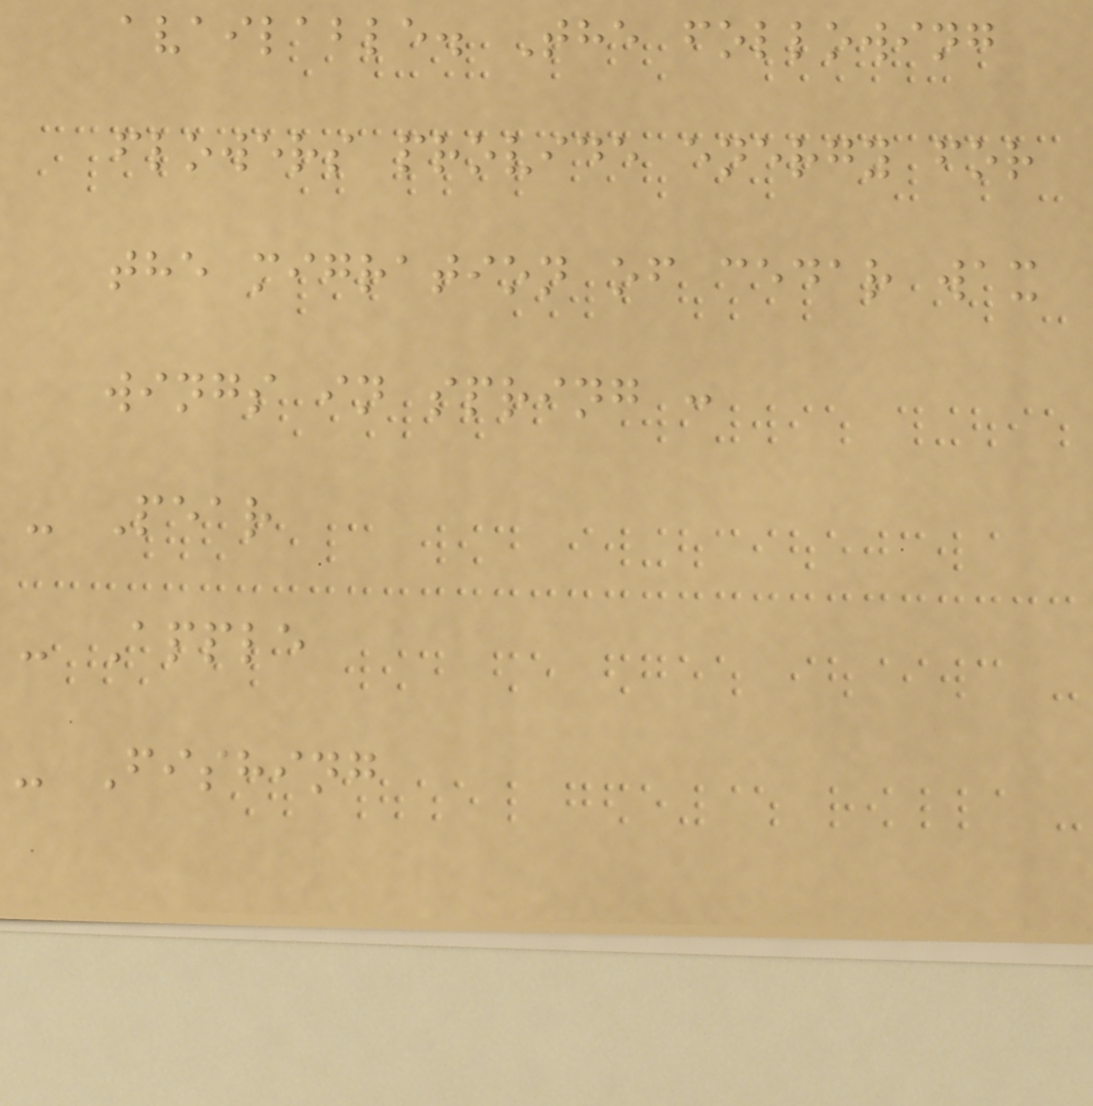available. The following
flowers provide energy for
the migration of cedar wax
wings in spring :
- Pear
- Apple
- Fishing
